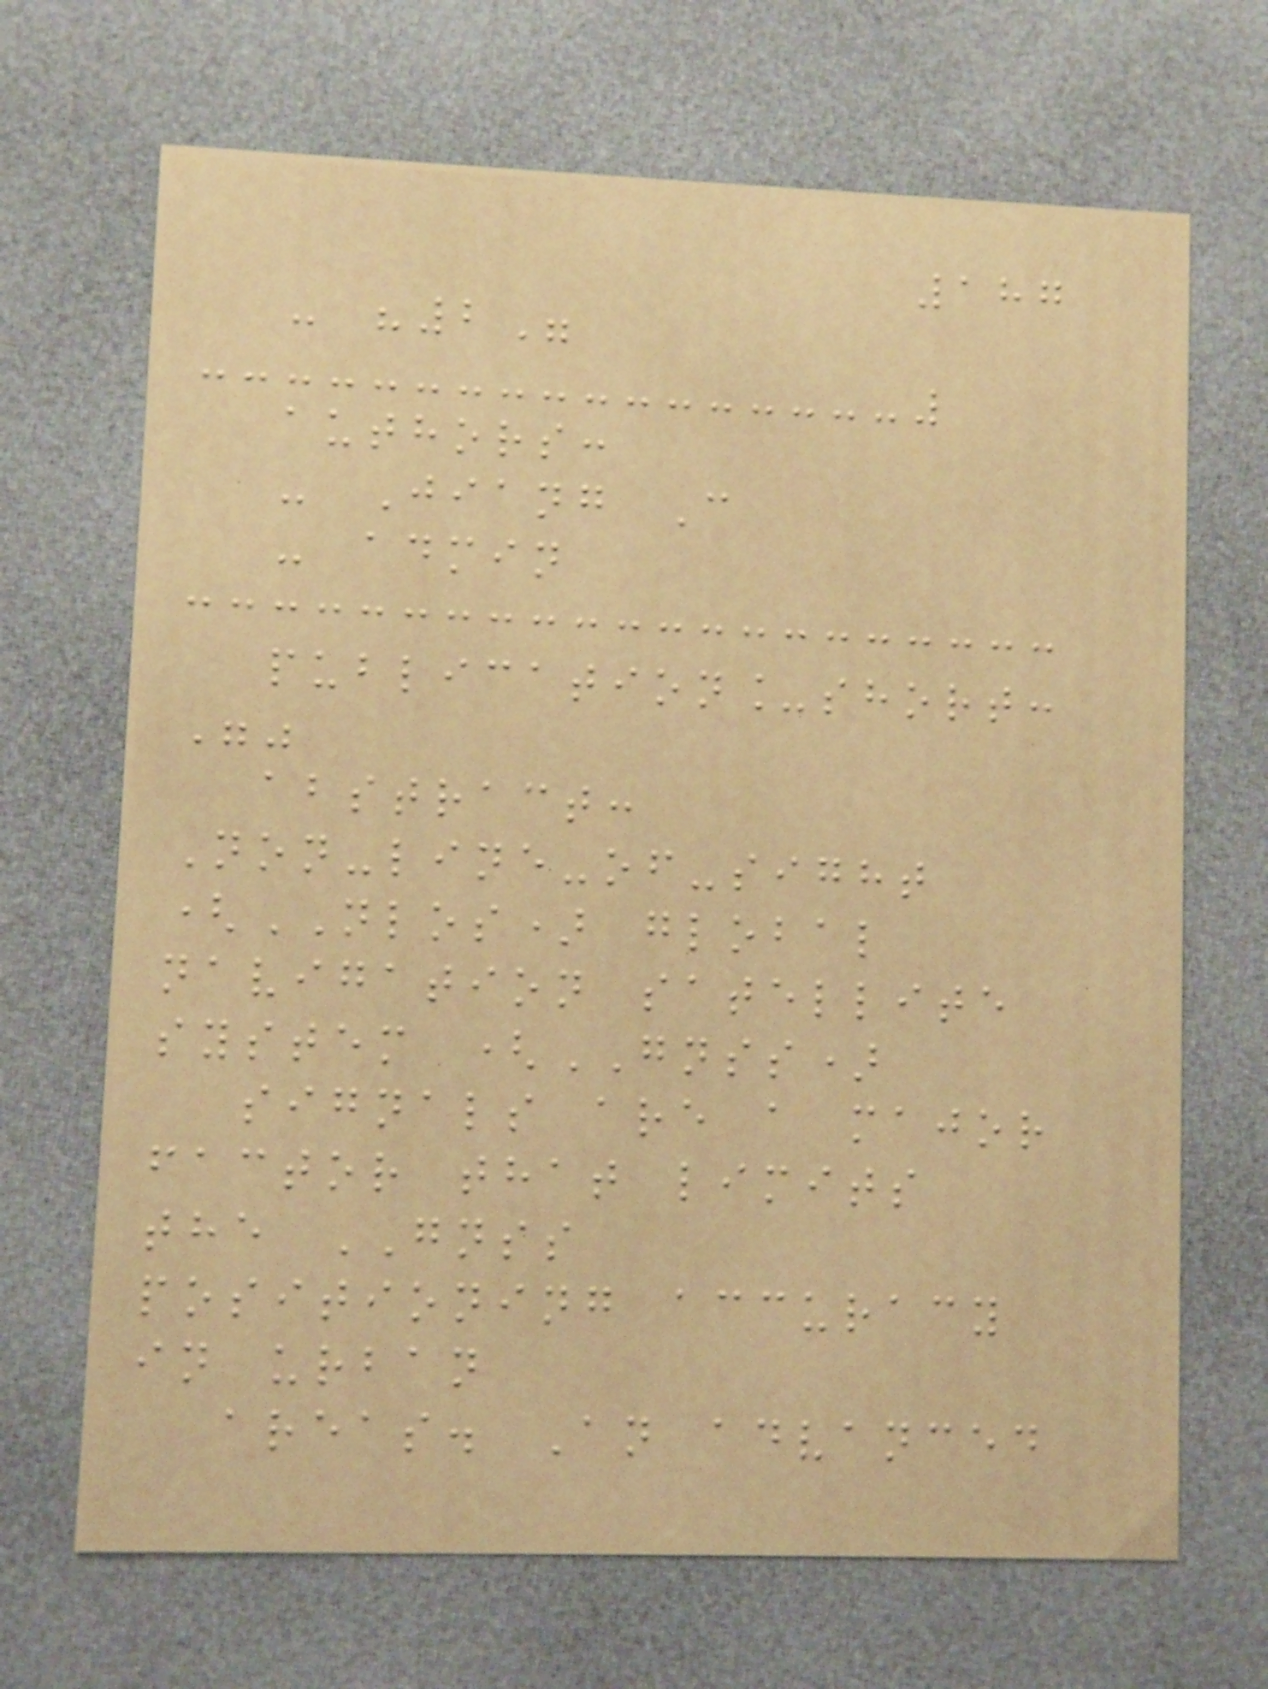187
- "2"
authors:
- Jiang C
- admin
publication_short:
""
abstract:
Non-line-of-sight
(NLOS) global
navigation satellite
system (GNSS)
signals are a major
factor that limits
the GNSS
positioning accuracy
in urban
areas. An advanced
